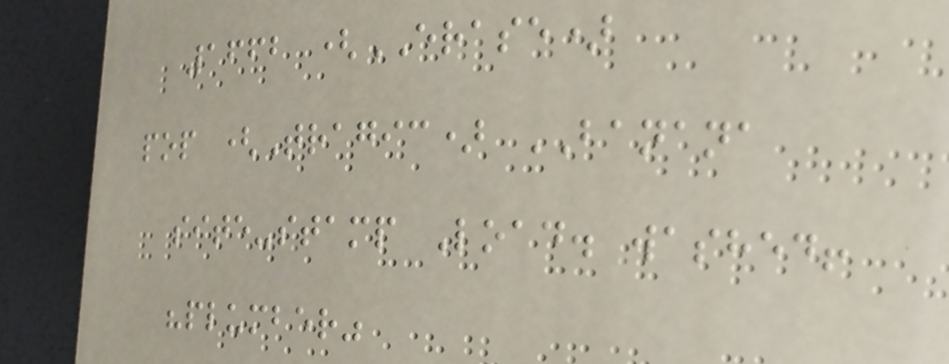1662 (ERASE)
pop (Tragic) BANANA
site-stamp Load. washed!
"plumber"
